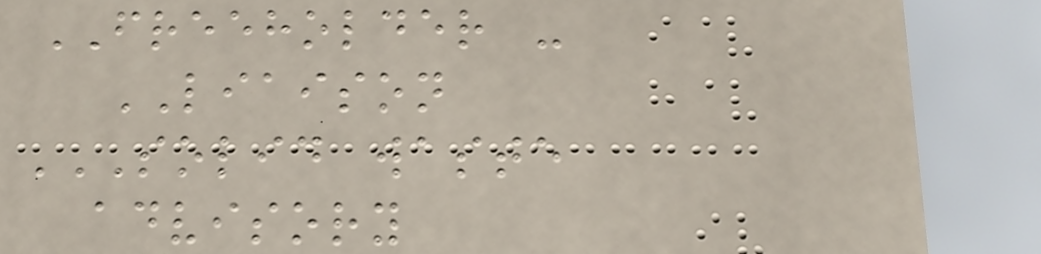FREEHOLDER -
LIAISON
SOLID WASTE
ADVISORY
